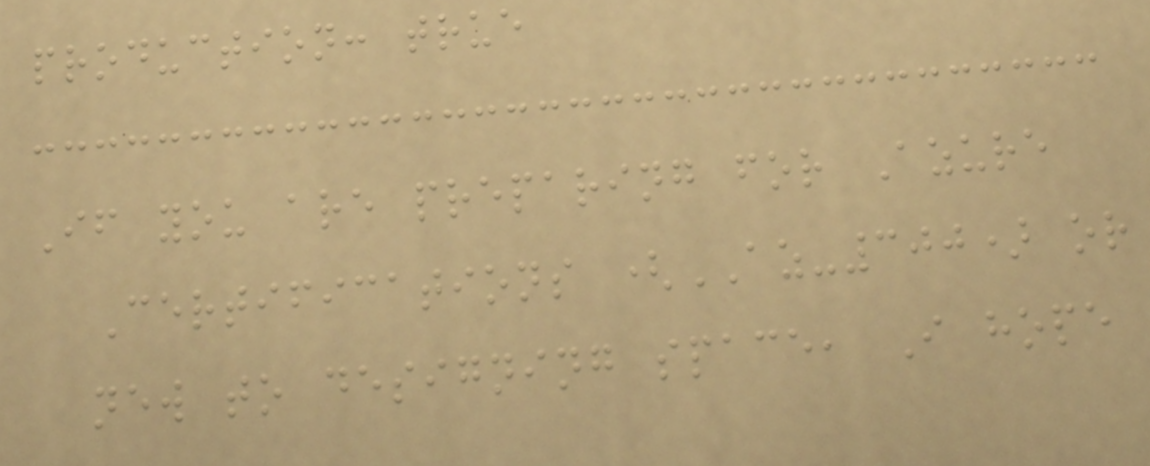production: true
If you are preparing for Azure
Certifications (AZ-300) or
new to designing space, I hope
